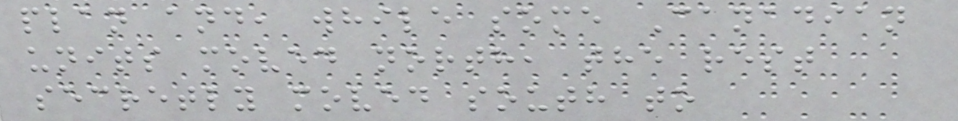plan and, while some Canadian
units moved north, the rest
secretly moved south to
